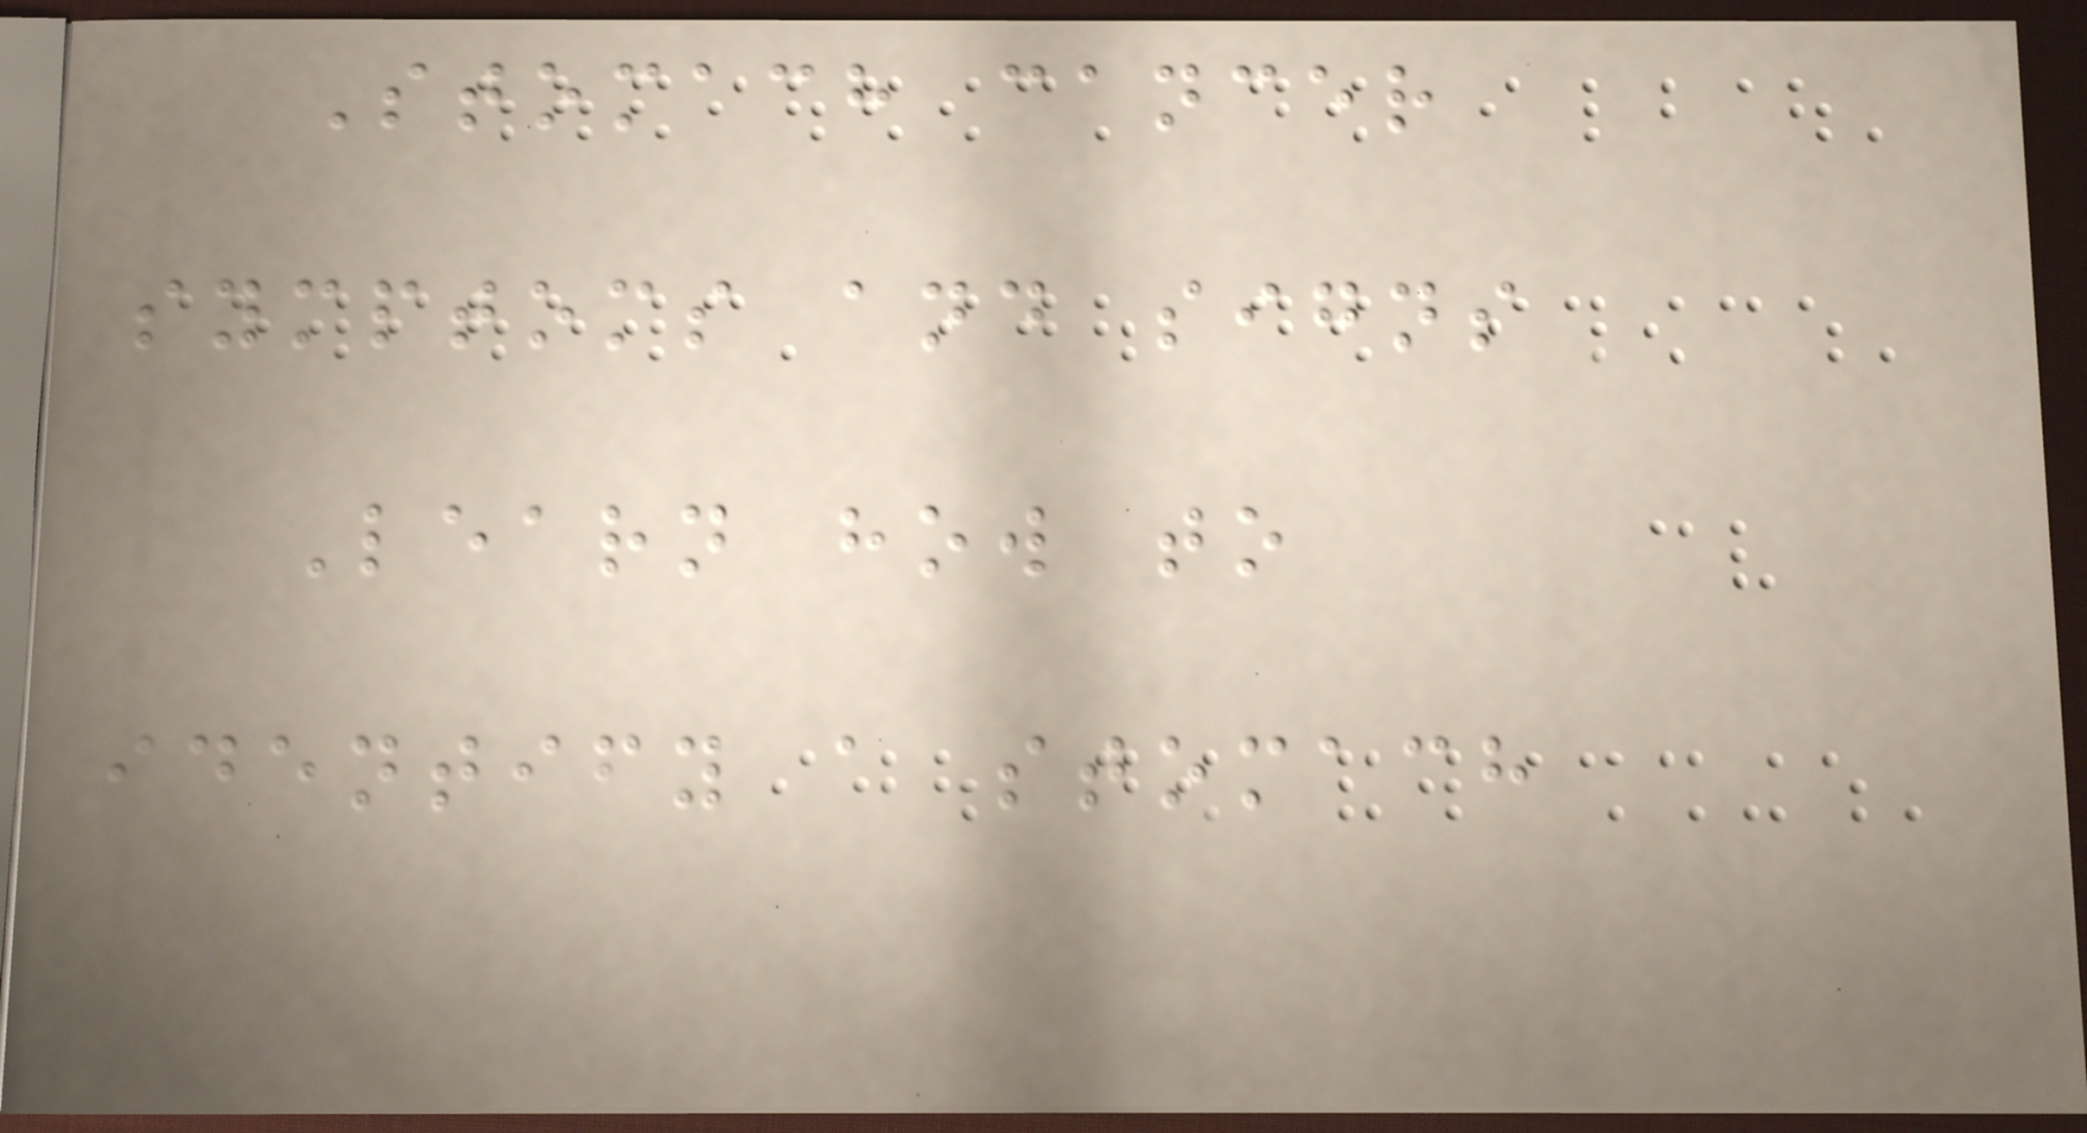Stomach cancer
symptoms and signs
Learn how to
identify a stomach
